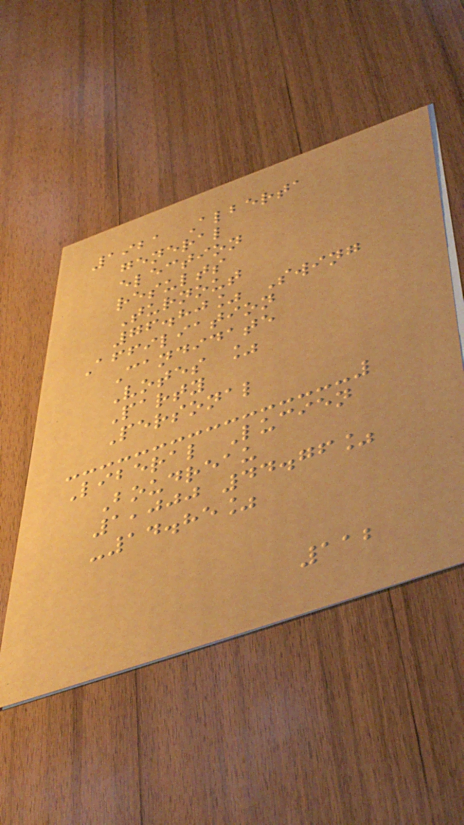1921 Alberta
general
election
results
Turnout
76.80% Swing
Affiliation
Candidate
Votes %
Party
Personal
Liberal Lucien
Boudreau
1,000 44.76%
-14.85%
112
